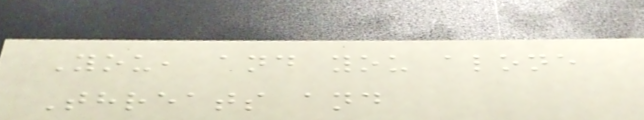You, and you alone
Threats and
